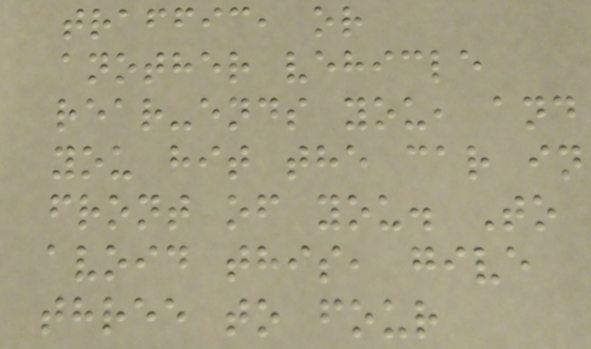traffic, or
another vehicle
rear-ends you, and
you hit the car in
front of you. To
avoid this, give
three to four
